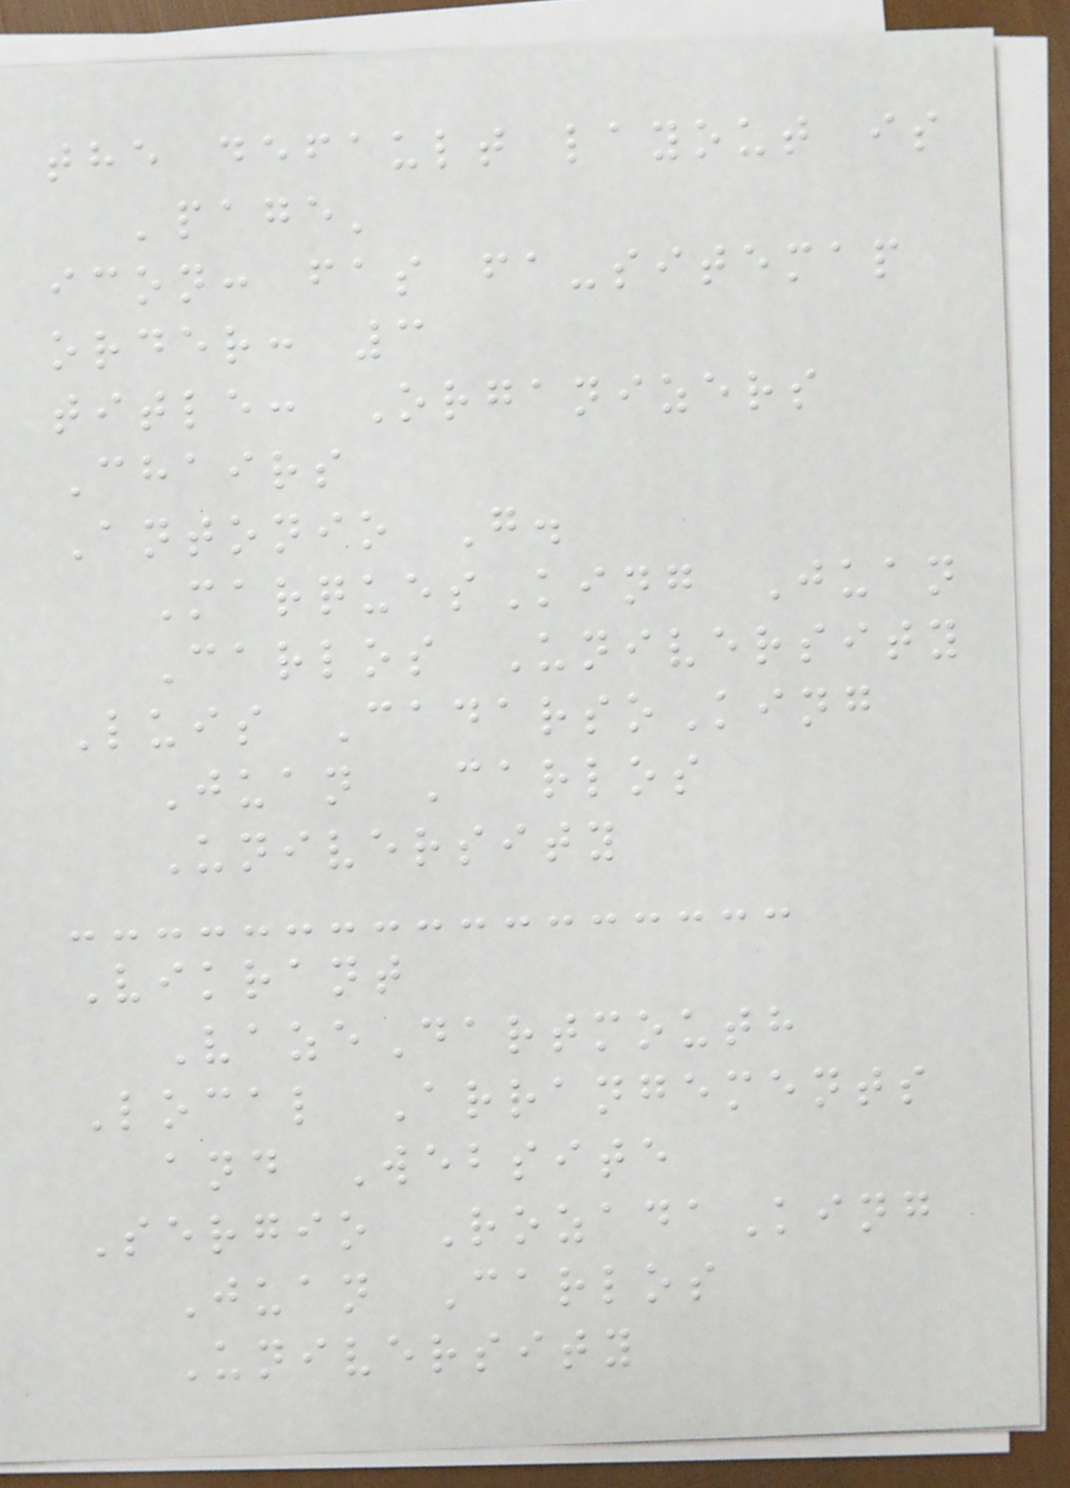the default layout is
'page'
icon: fas fa-sitemap
order: 3
title: Organizers
Chairs
Antonio G.
MarquesKing Juan
Carlos University
Luis CadarsoKing
Juan Carlos
University
Vikrant
VazeDartmouth
Local Arrangements
and Website
Sergio RozadaKing
Juan Carlos
University
